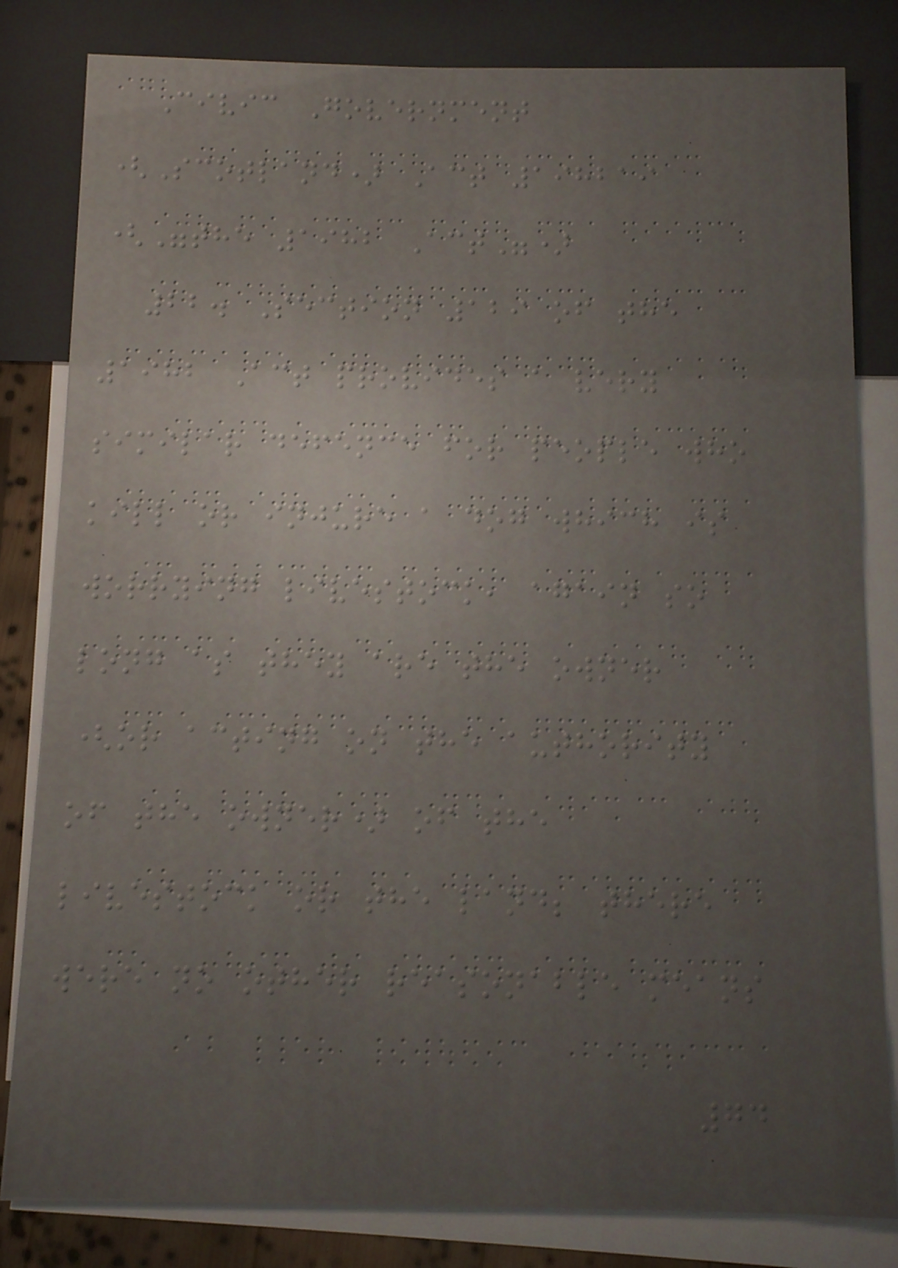Civic Government
(Scotland) Act 198219
("the 1982 Act")
22. Section 129 of the
1982 Act provides a very
similar defence for people who
kill or injure a dog which is
worrying livestock, again so
long as they are the owner
(or acting on the authority
of the owner) of the
livestock or the land; there
were no other reasonable means
74
